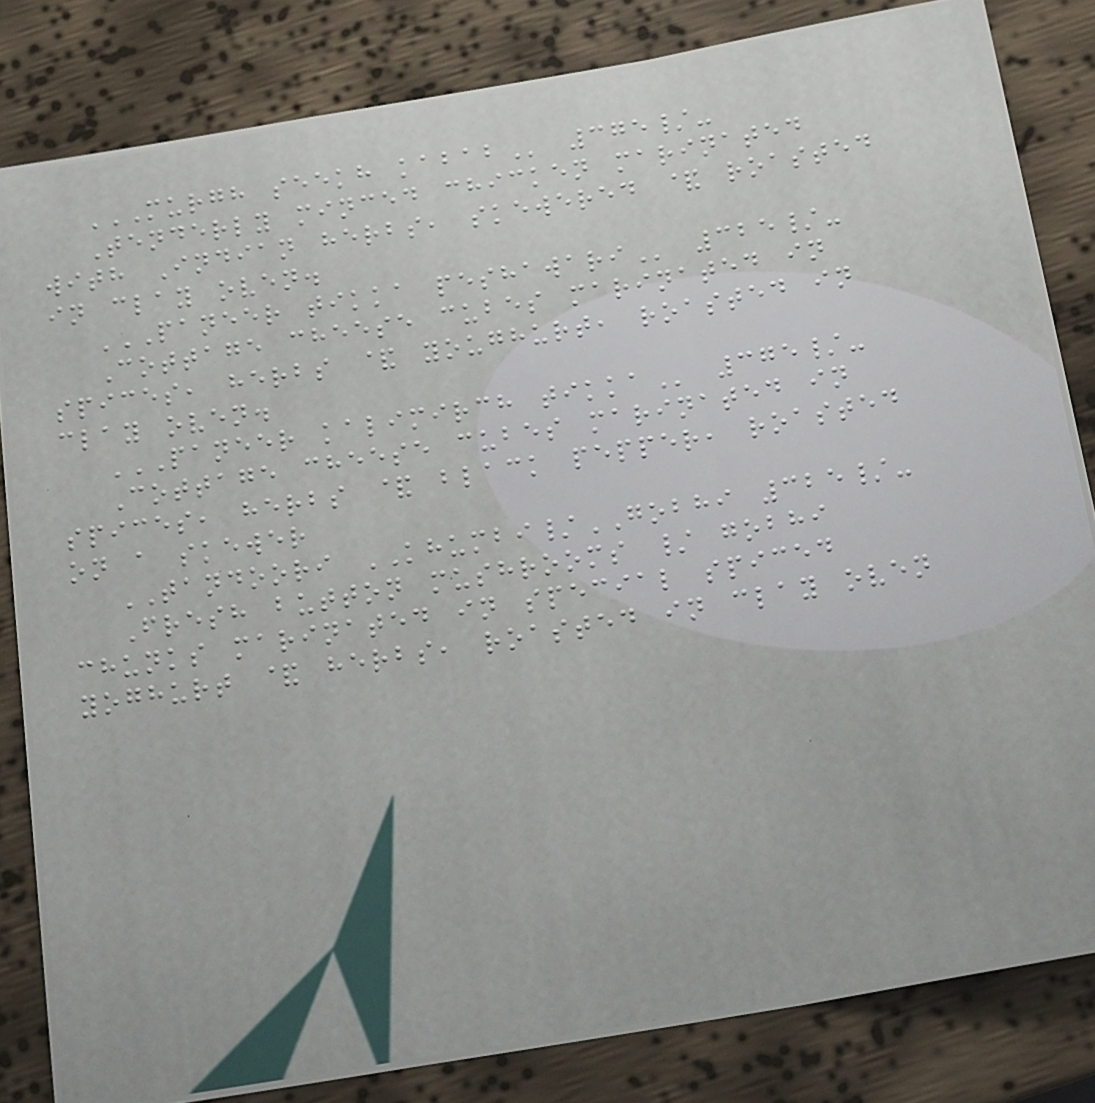MURGH SEEKH KABAB 375/-
Tenderly minced chicken marinated
with Indian herbs, skewered & roasted
in clay oven.
PANEER TIKKA PESHAWARI 325/-
Cottage cheese cubes marinated in
spices, herbs & youghurt, roasted in
clay oven.
PANEER KALIMIRCH TIKKA 375/-
Cottage cheese cubes marinated in
spices, herbs & black pepper, roasted
on a skewer
TANDOORI KHUMBI/GOBHI 325/-
Fresh button mushrooms / gobhi
chunks marinated in special spiced
yoghurt & herbs, roasted in clay oven
